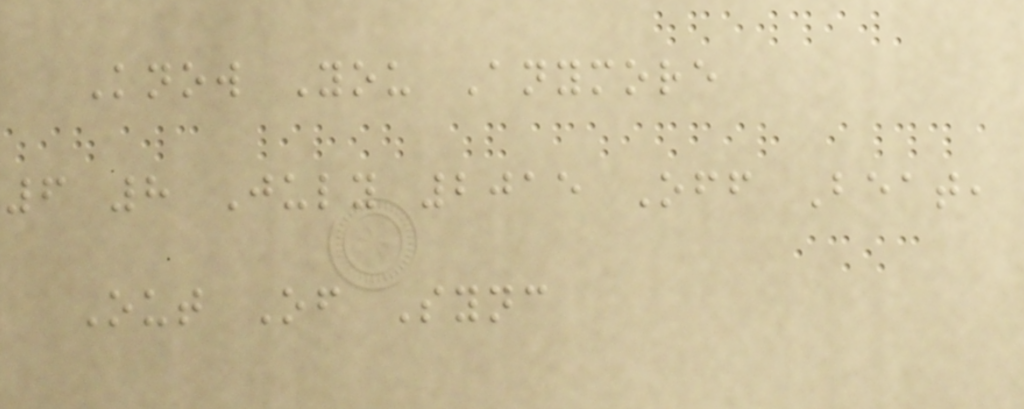Know You Anymore
6 8 July 2015 Off Beat,
Out Of Sync
